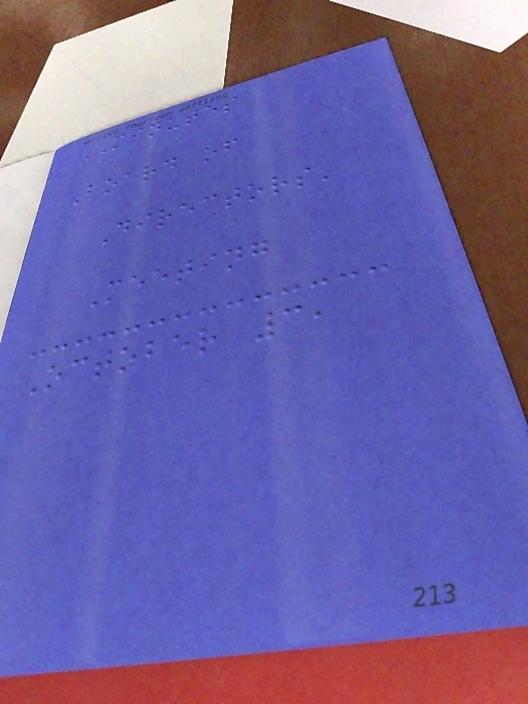MINUTES
Board of
Directors'
Meeting
October 3,
